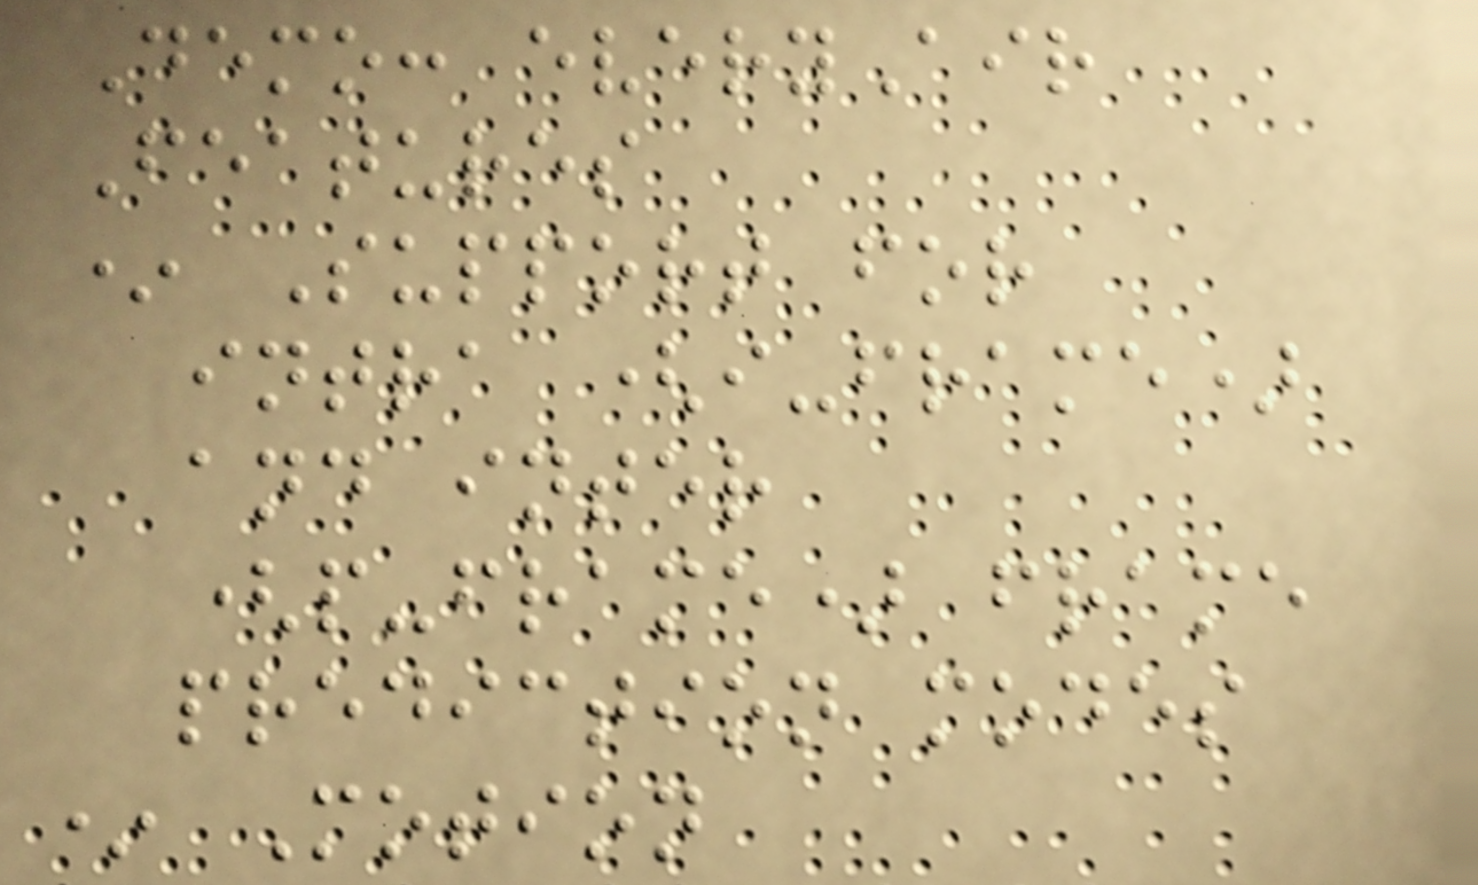Demo: everyAir
Features
* Support for
intra (i-frame)
and inter
(p-frame) frame
prediction modes
* Motion
